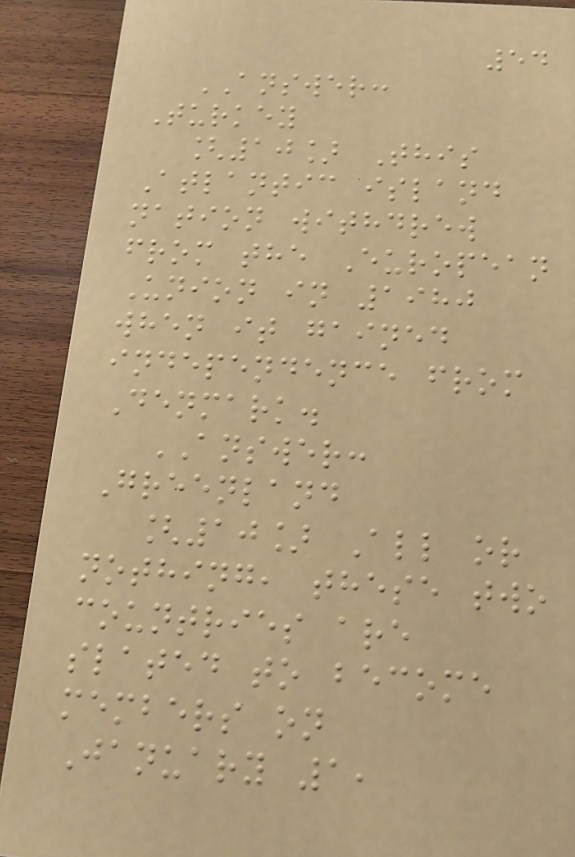54
ANSWER:
Turkey
[10] This
Atlantic island
nation withdrew
from the European
Union in 1980
when it gained
independence from
Denmark.
ANSWER:
Greenland
[10] All or
nothing, these two
countries are
slated to become
members on
January 1,
